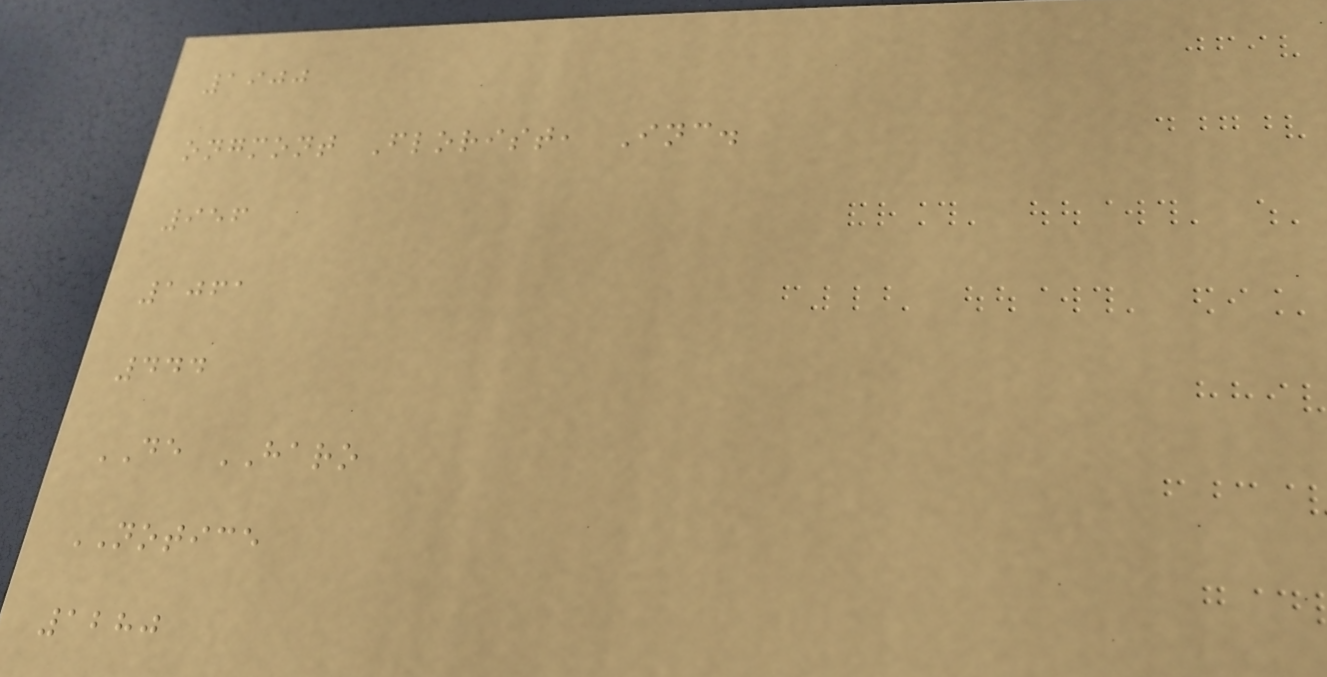1900
ongmont Florist, Inc.
956
1061
444
DE HARO
NOTICE
1280
